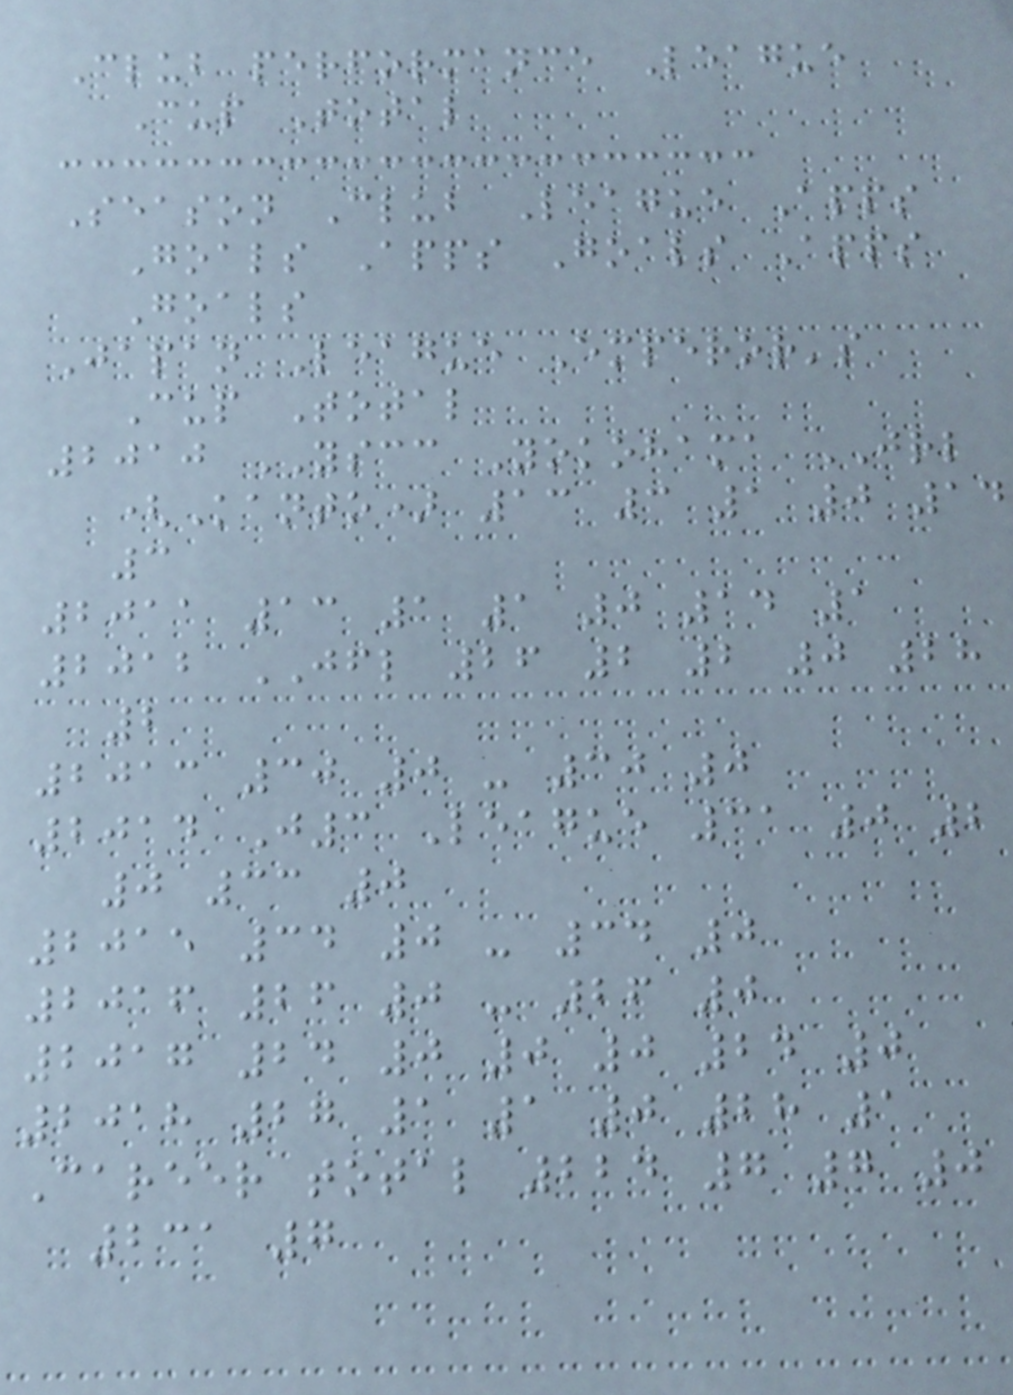Club performance League
Cup Total
Season Club League Apps
Goals Apps Goals Apps
Goals
Japan League Emperor's
Cup Total
2010 YSCC Yokohama JRL
(Kanto) 13 3 1 0 14
3
2011 13 1 1 0 14 1
2012 JFL 26 2 2 0 28
2
2013 30 0 - 30 0
2014 J3 League 31 0 2
0 33 0
2015 34 0 - 34 0
2016 26 0 - 26 0
2017 24 0 0 0 24 0
2018 27 1 1 0 28 1
Career total 224 7 7 0
231 7
